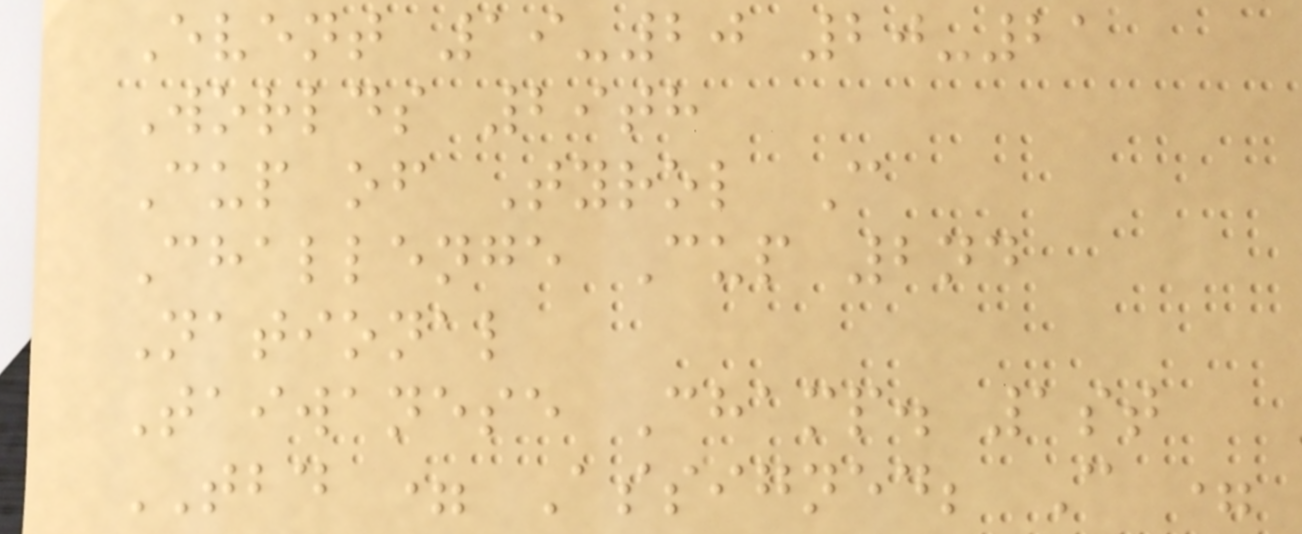Event 19-20 20-21
Worlds 29th
Cup of Tyrol C
Challenge Cup 2nd
National
Taiwanese Champ. 1st
TBD = Assigned; C =
